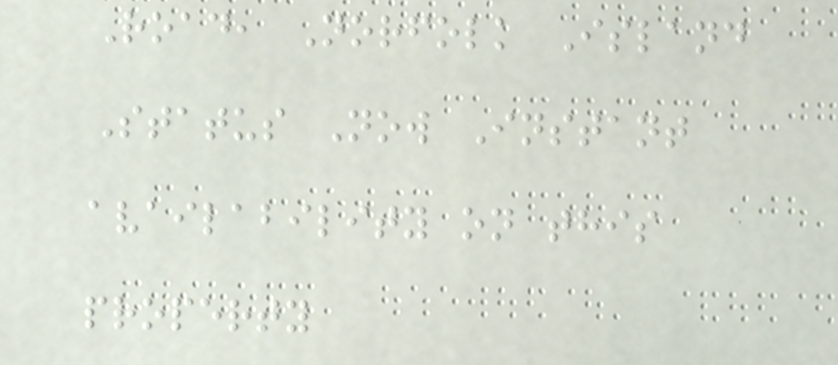Road, Norfolk Island
Status Now Instant
availability on this
property
